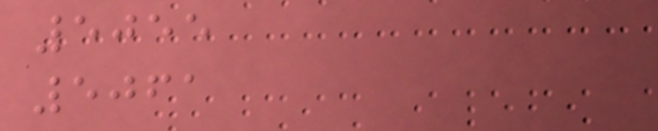5055
5061
